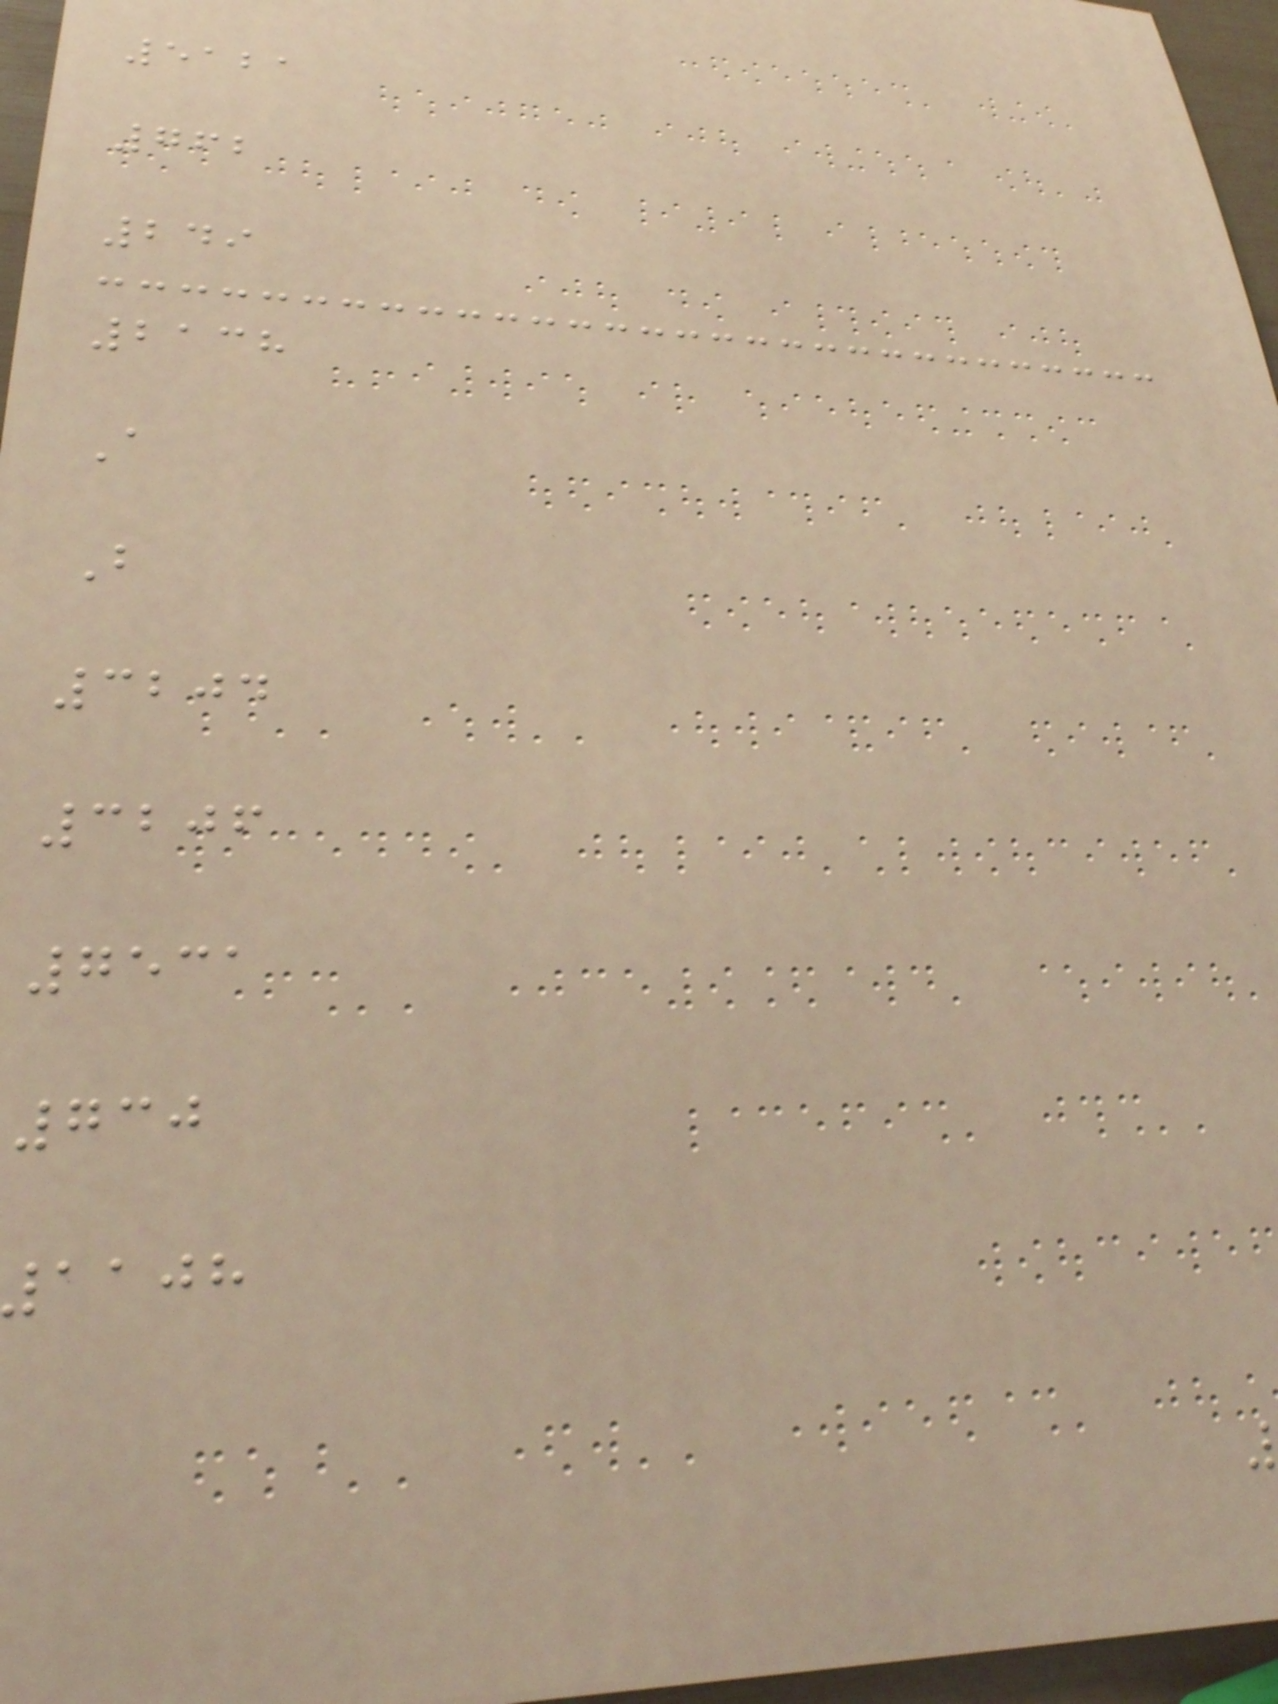5121
762
249
2138
A
B
3204
3206
7531
730
aajh
